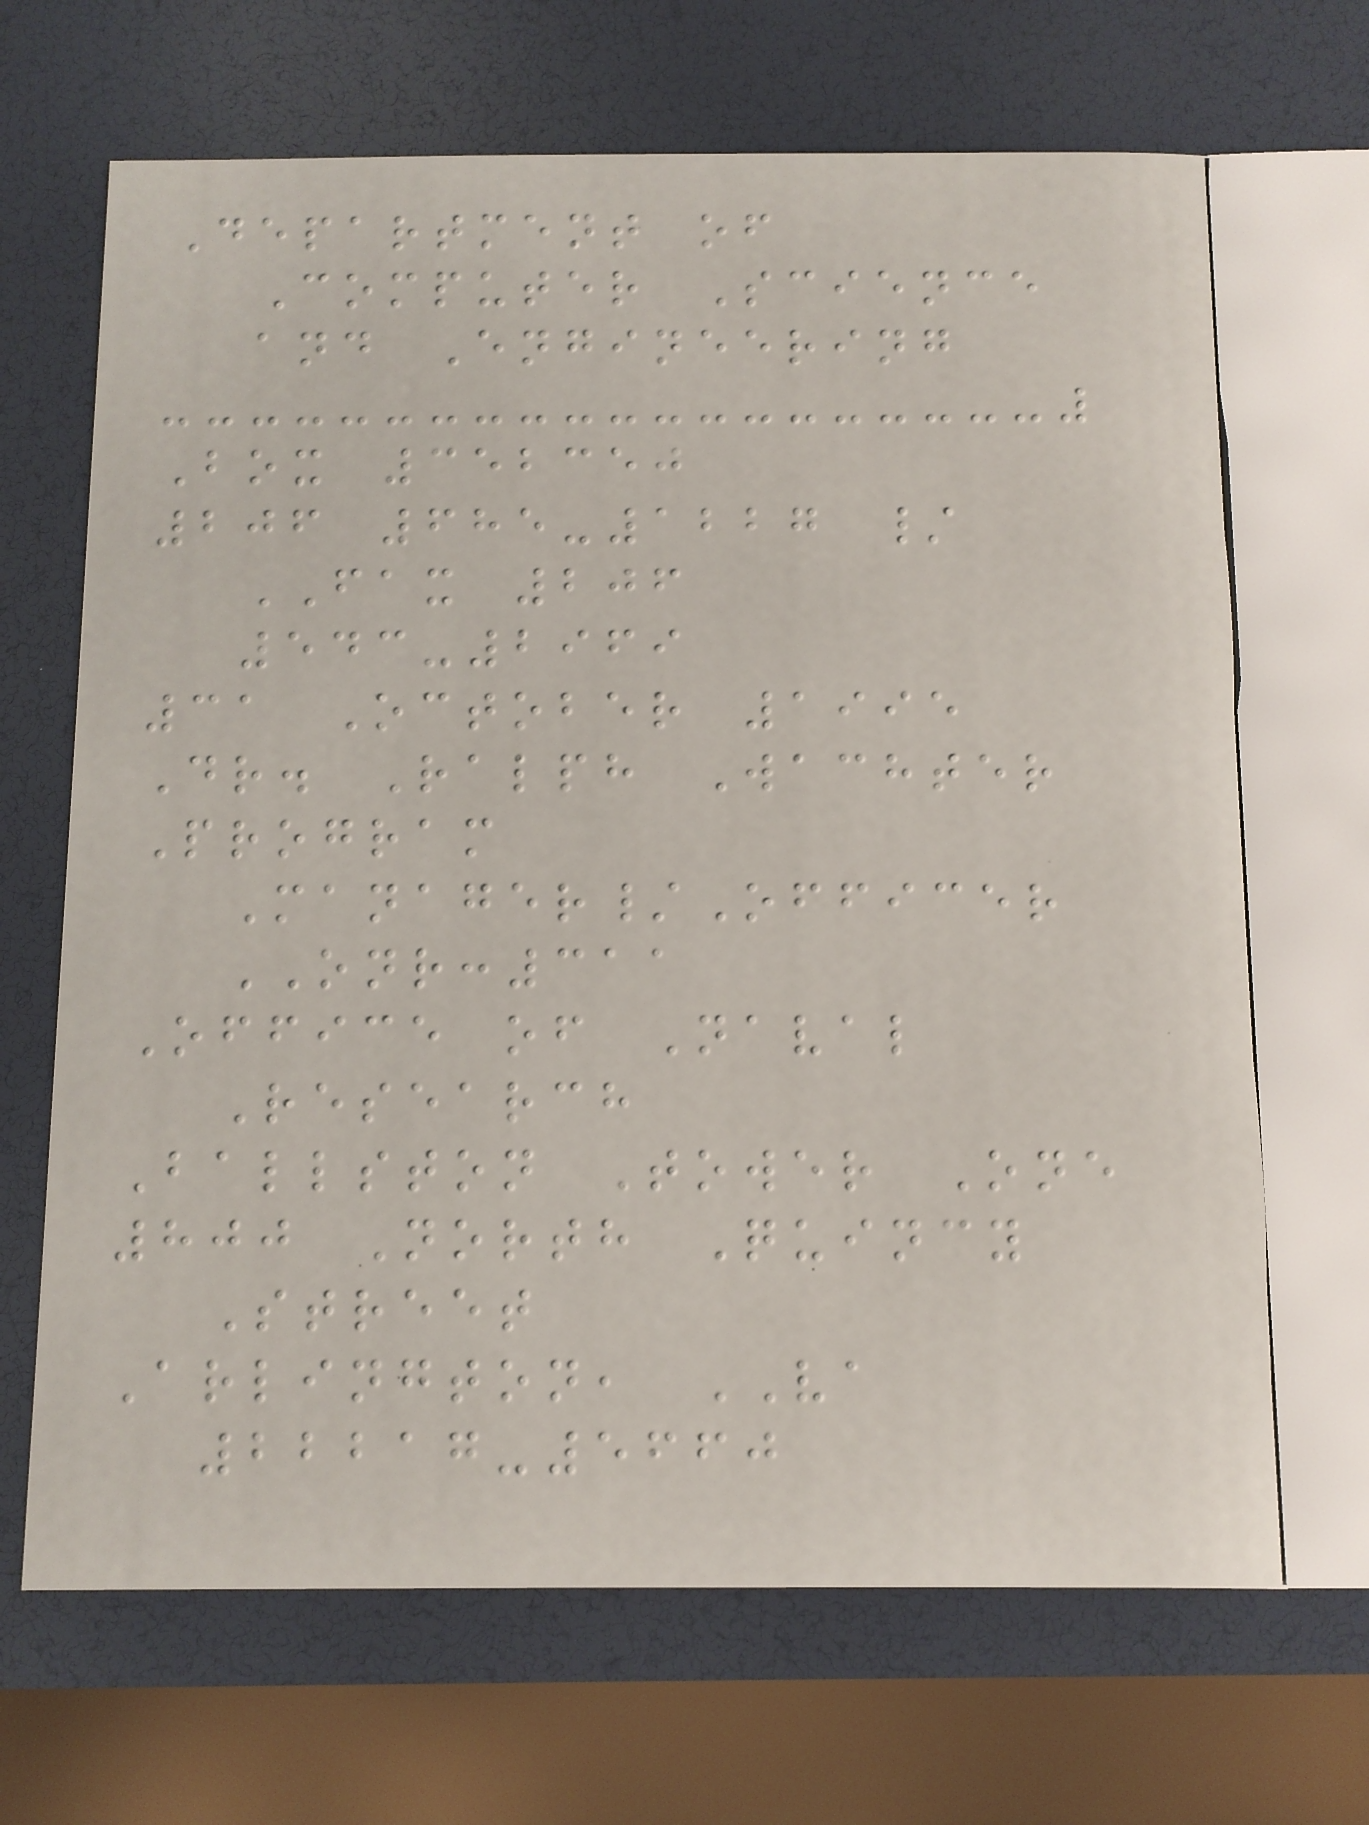Department of
Computer Science
and Engineering
Box 352350
206 685-1227 /
FAX 206
543-2969
31 October 1995
Dr. Ralph Wachter
Program
Manager/Officer
ONR:311
Office of Naval
Research
Ballston Tower One
800 North Quincy
Street
Arlington, VA
22217-5660
